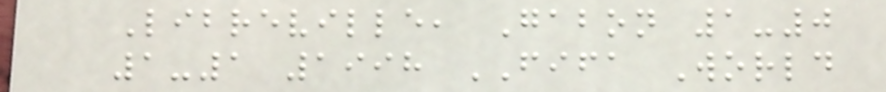Libreville, Gabon 1-0
1-1 1998 FIFA World
